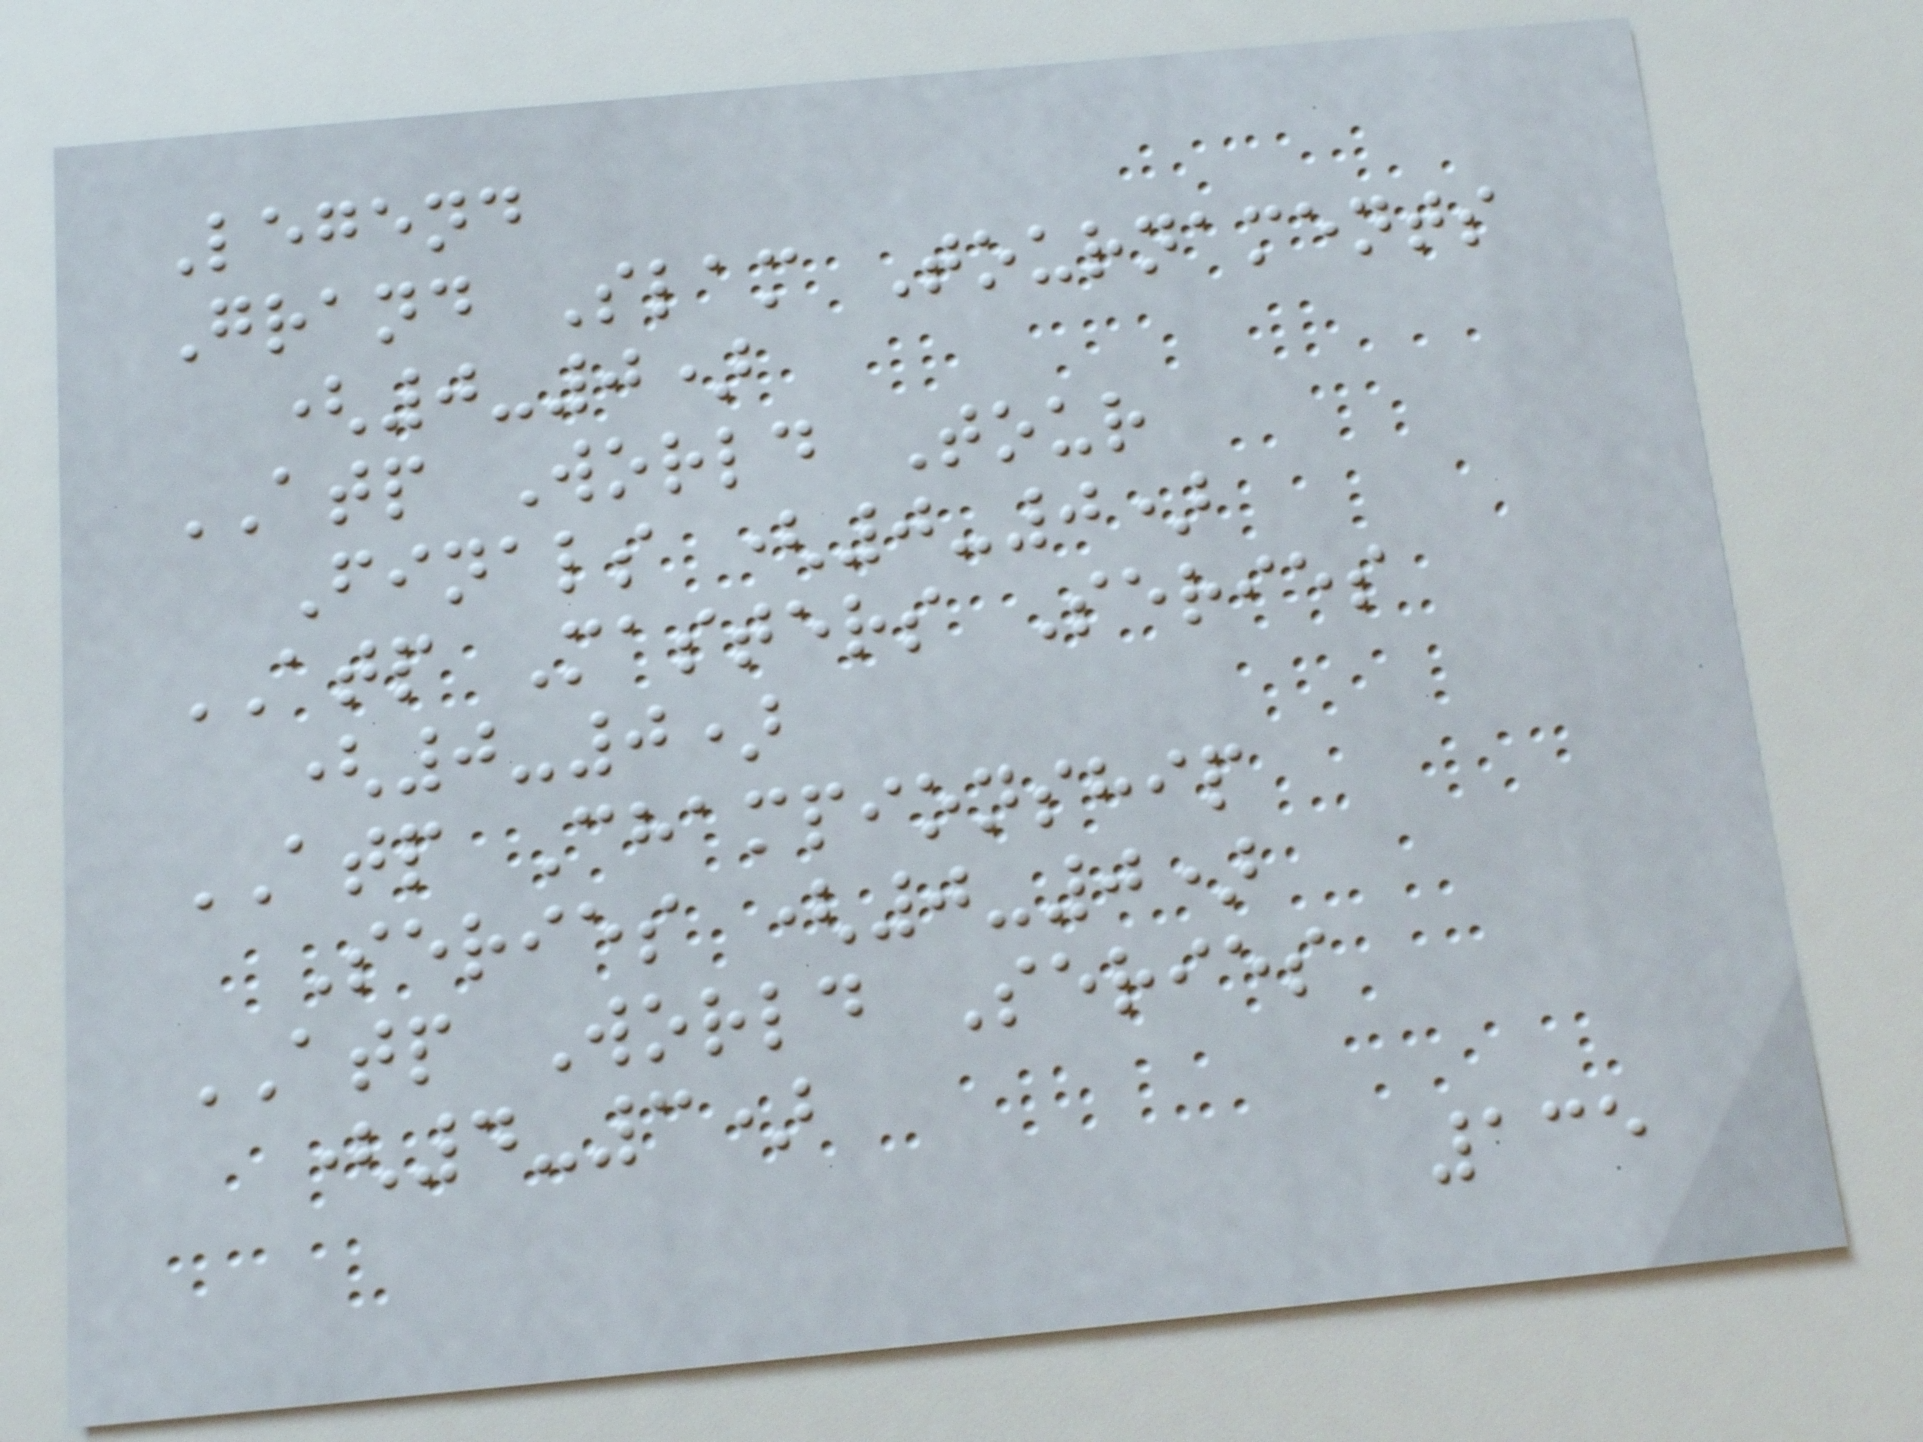Legend
Grand Slam Tournaments
(0-0)
ATP World Tour
Finals (0-0)
ATP Masters Series
(0-0)
ATP Championship
Series (0-0)
ATP World Series
(4-3)
135
